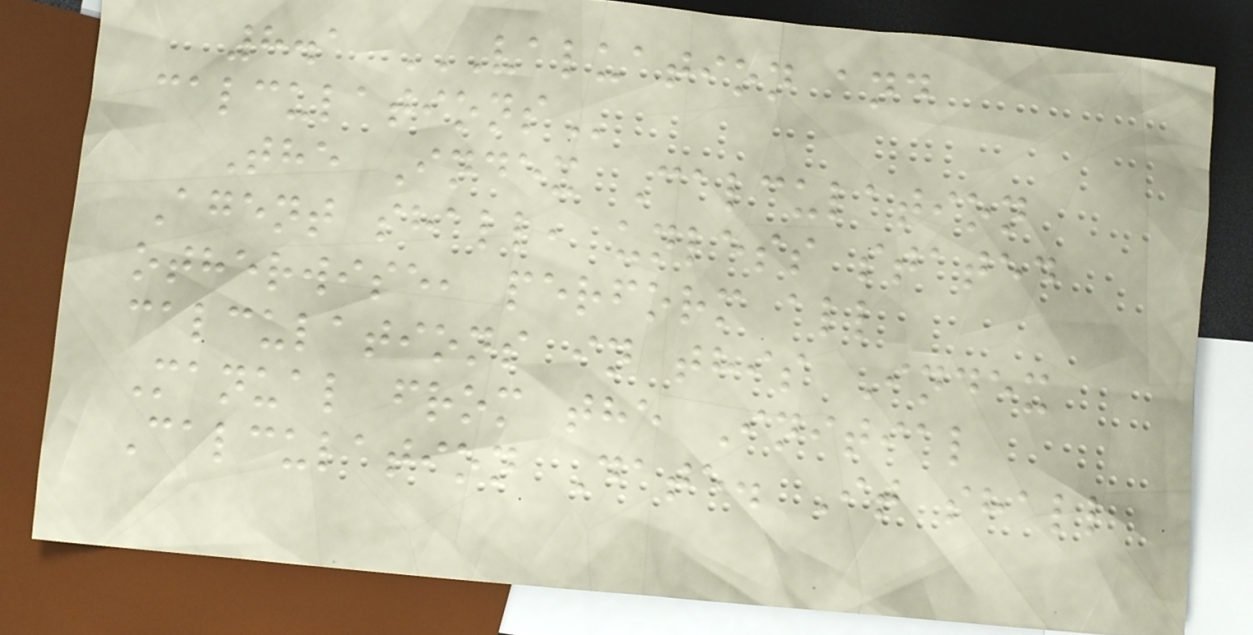8.1 VALUATION AND
CALCULATIONS
The Index Calculation
Agent shall, unless stated
otherwise, perform all
calculations in this Index
Manual from the Initial
Calculation Date. It shall
